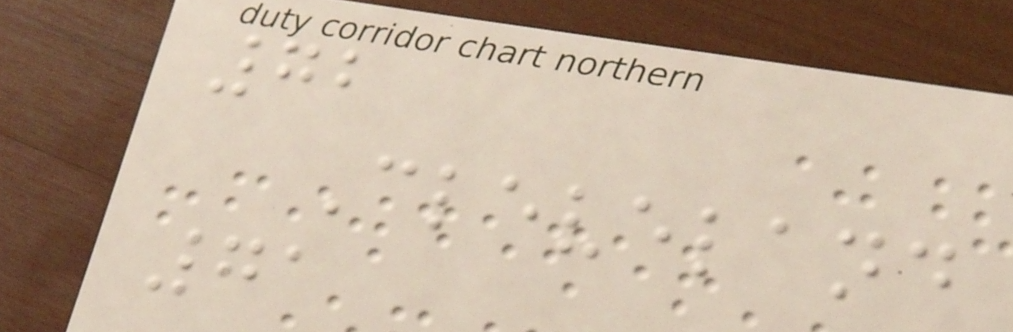72
Cleveland
71
